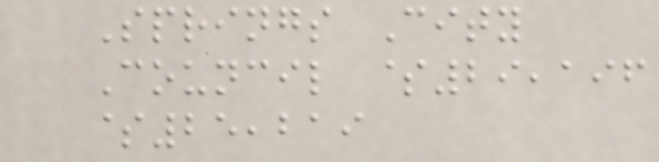Springs City
Council $29,196
$25,219
